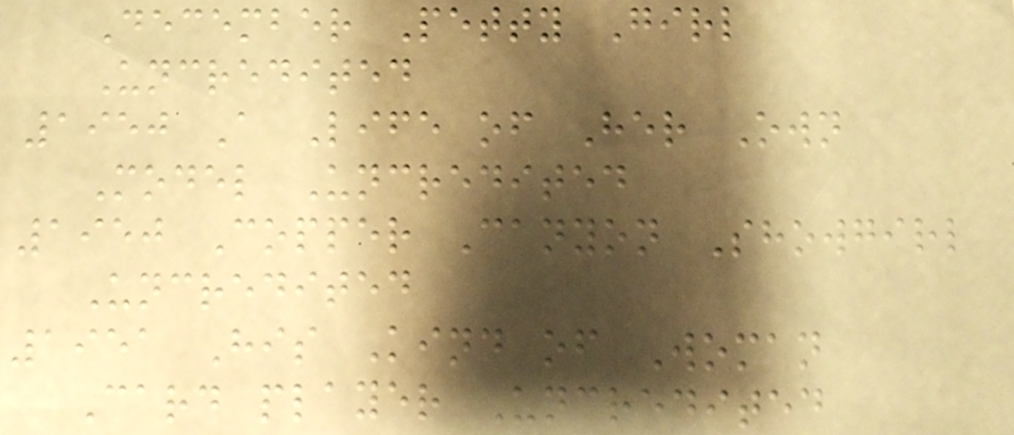December Petty Girl
Uncredited
1950 A Life of Her Own
Model Uncredited
1950 Copper Canyon Showgirl
Uncredited
1951 His Kind of Woman
Card player Uncredited
